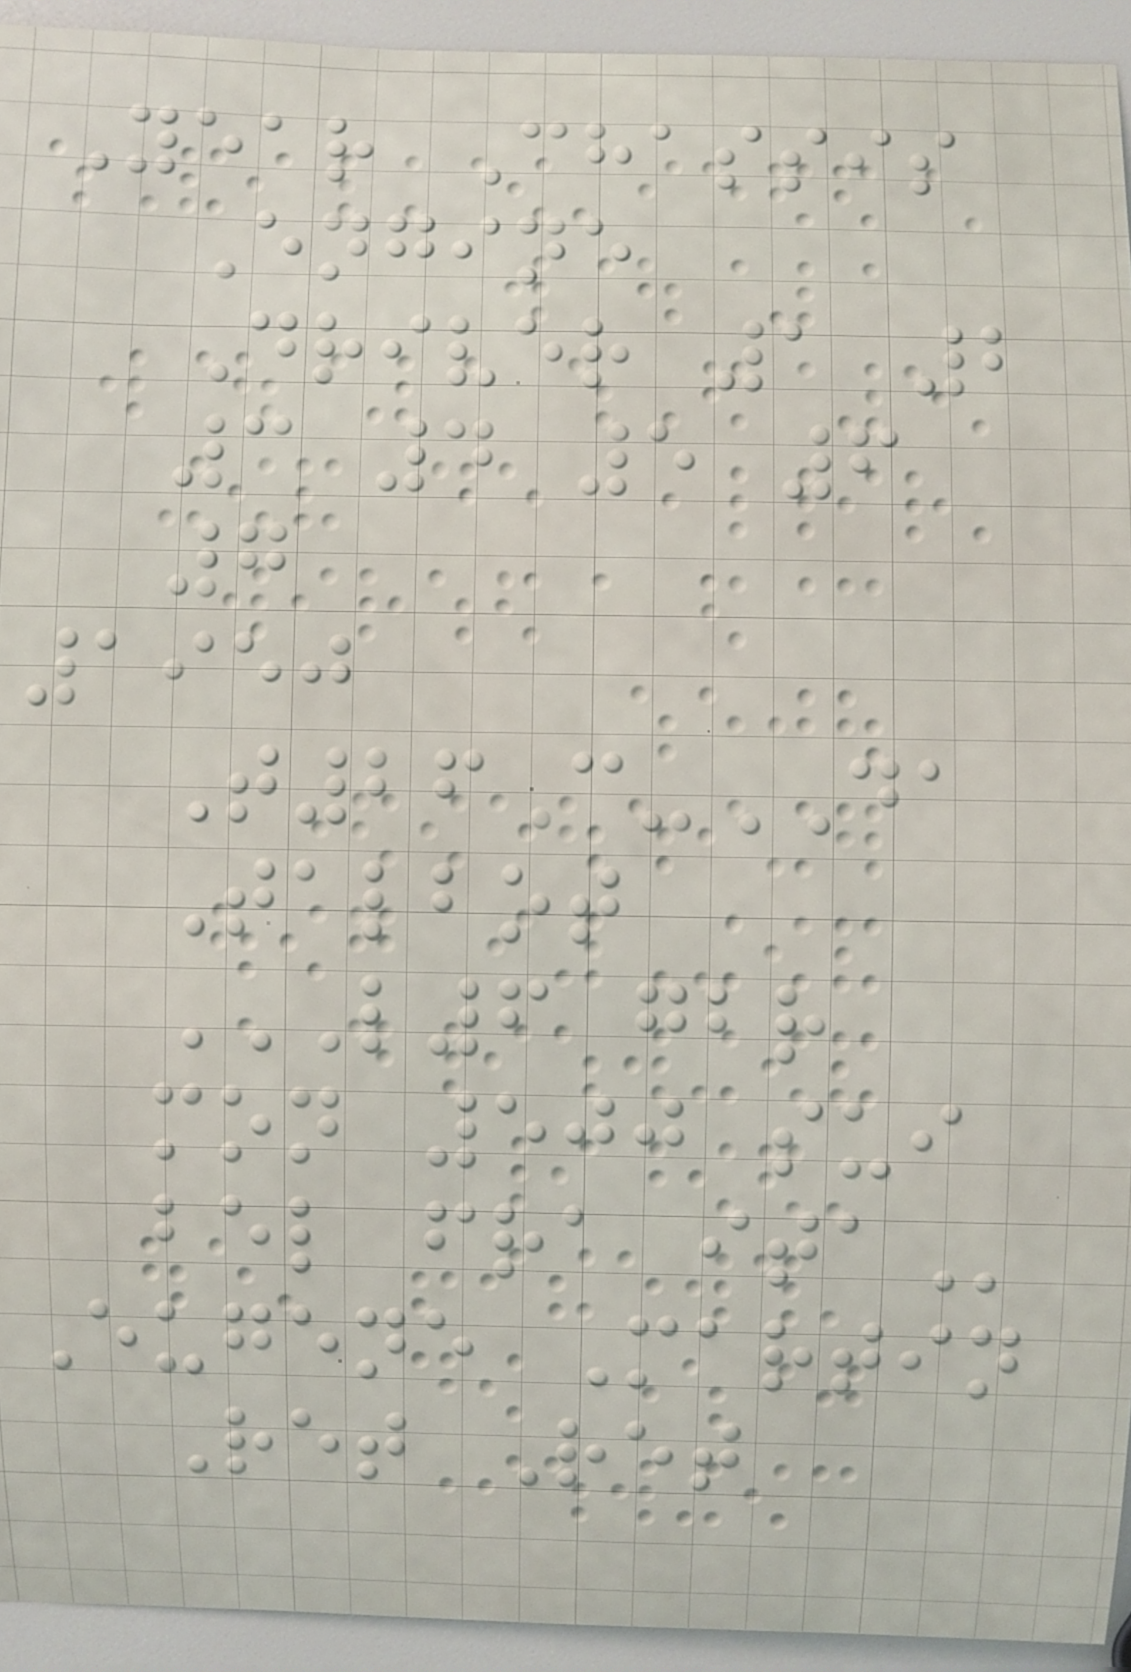Year Chassis
Engine
Driver 1 2
3 4 5 6
7
1950
T26C-DA
Talbot
L6 GBR
MON 500 SUI
BEL FRA ITA
Eugene Martin
Ret Ret
